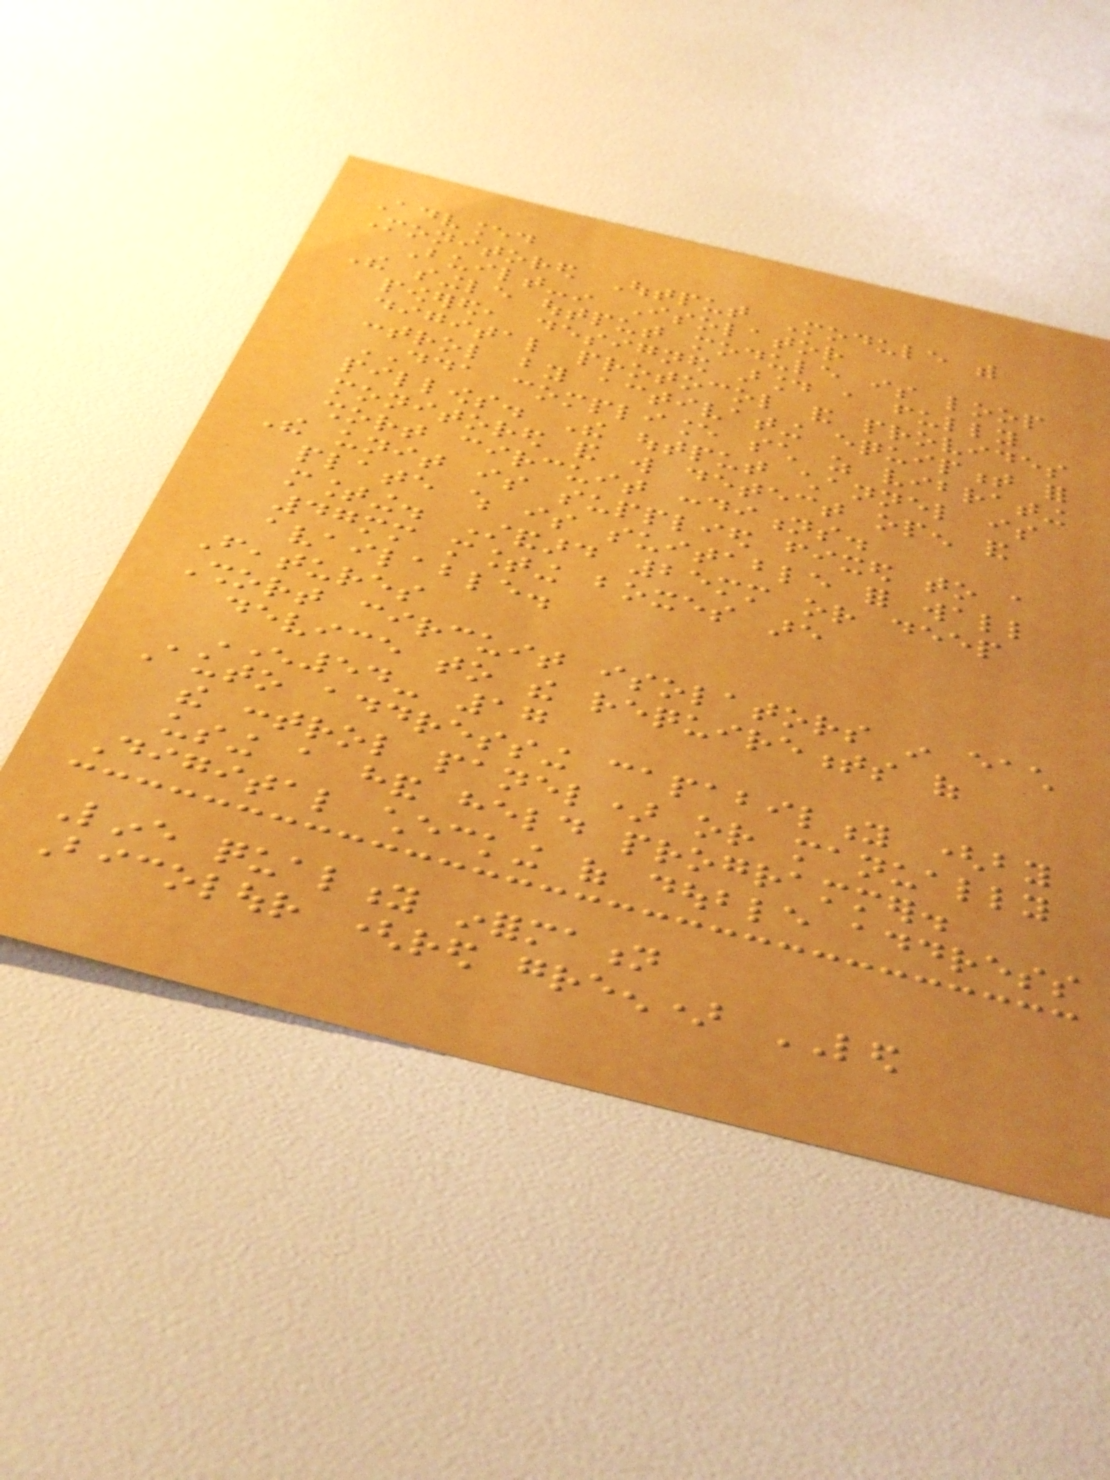Advanced
Monitored Output Module with
Built-in Isolator
The single output module is loop
powered, designed around a fully
digital protocol and provides
control by activating equipment for
DDA compliance such as vibrating
pillows. The output channel is
monitored and will detect open and
short circuit conditions.
The unit is supplied fixed to a
plate which is suitable for wall
mounting. Standard 25mm or deep
47mm mounting boxes are
available.
Features
Short circuit isolators in each
device to the requirements of
EN54- 17
Auto addressing capability (by
the control panel) or manually
using a hand held programmer.
Digital checking of double address
Line quality information
Bicolour (red green) LED
